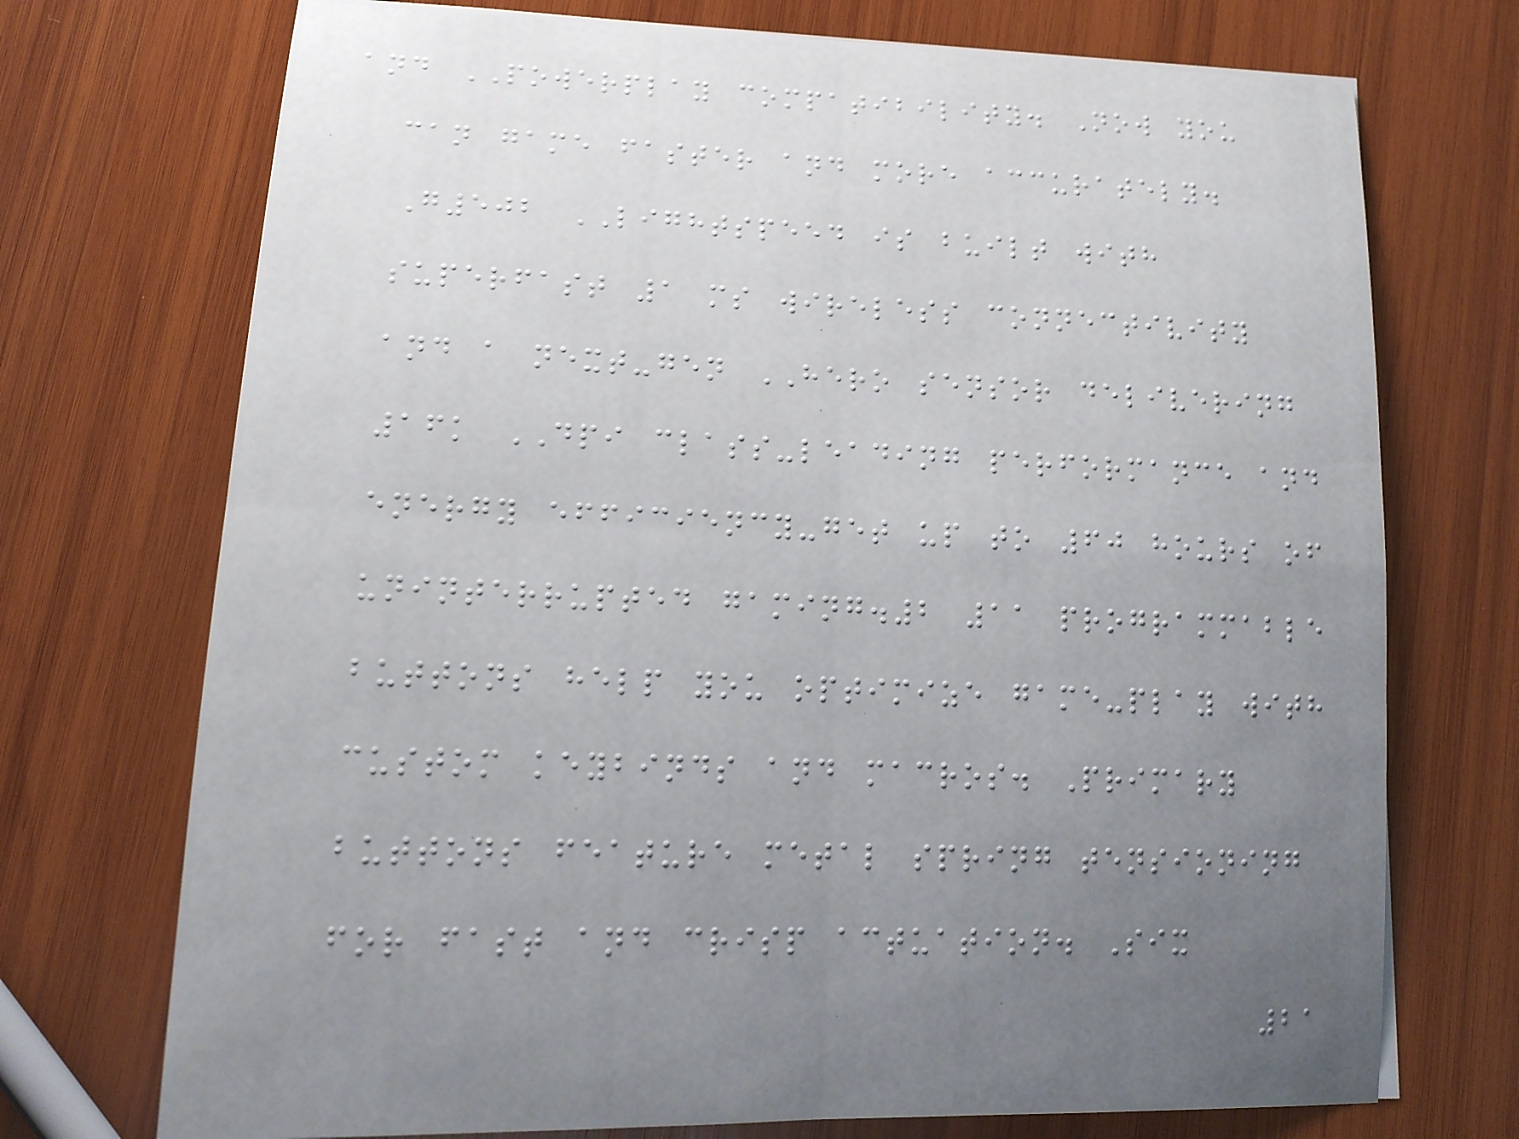and POWERPLAY compatibility. Now you
can game faster and more accurately.
G502 LIGHTSPEED is built with
superfast 1 ms wireless connectivity
and a next-gen HERO sensor delivering
16k DPI class-leading performance and
energy efficiency-get up to 60 hours of
uninterrupted gaming.2 11 programmable
buttons help you optimize game-play with
custom keybinds and macros. Primary
buttons feature metal spring tensioning
for fast and crisp actuation. Six
21
